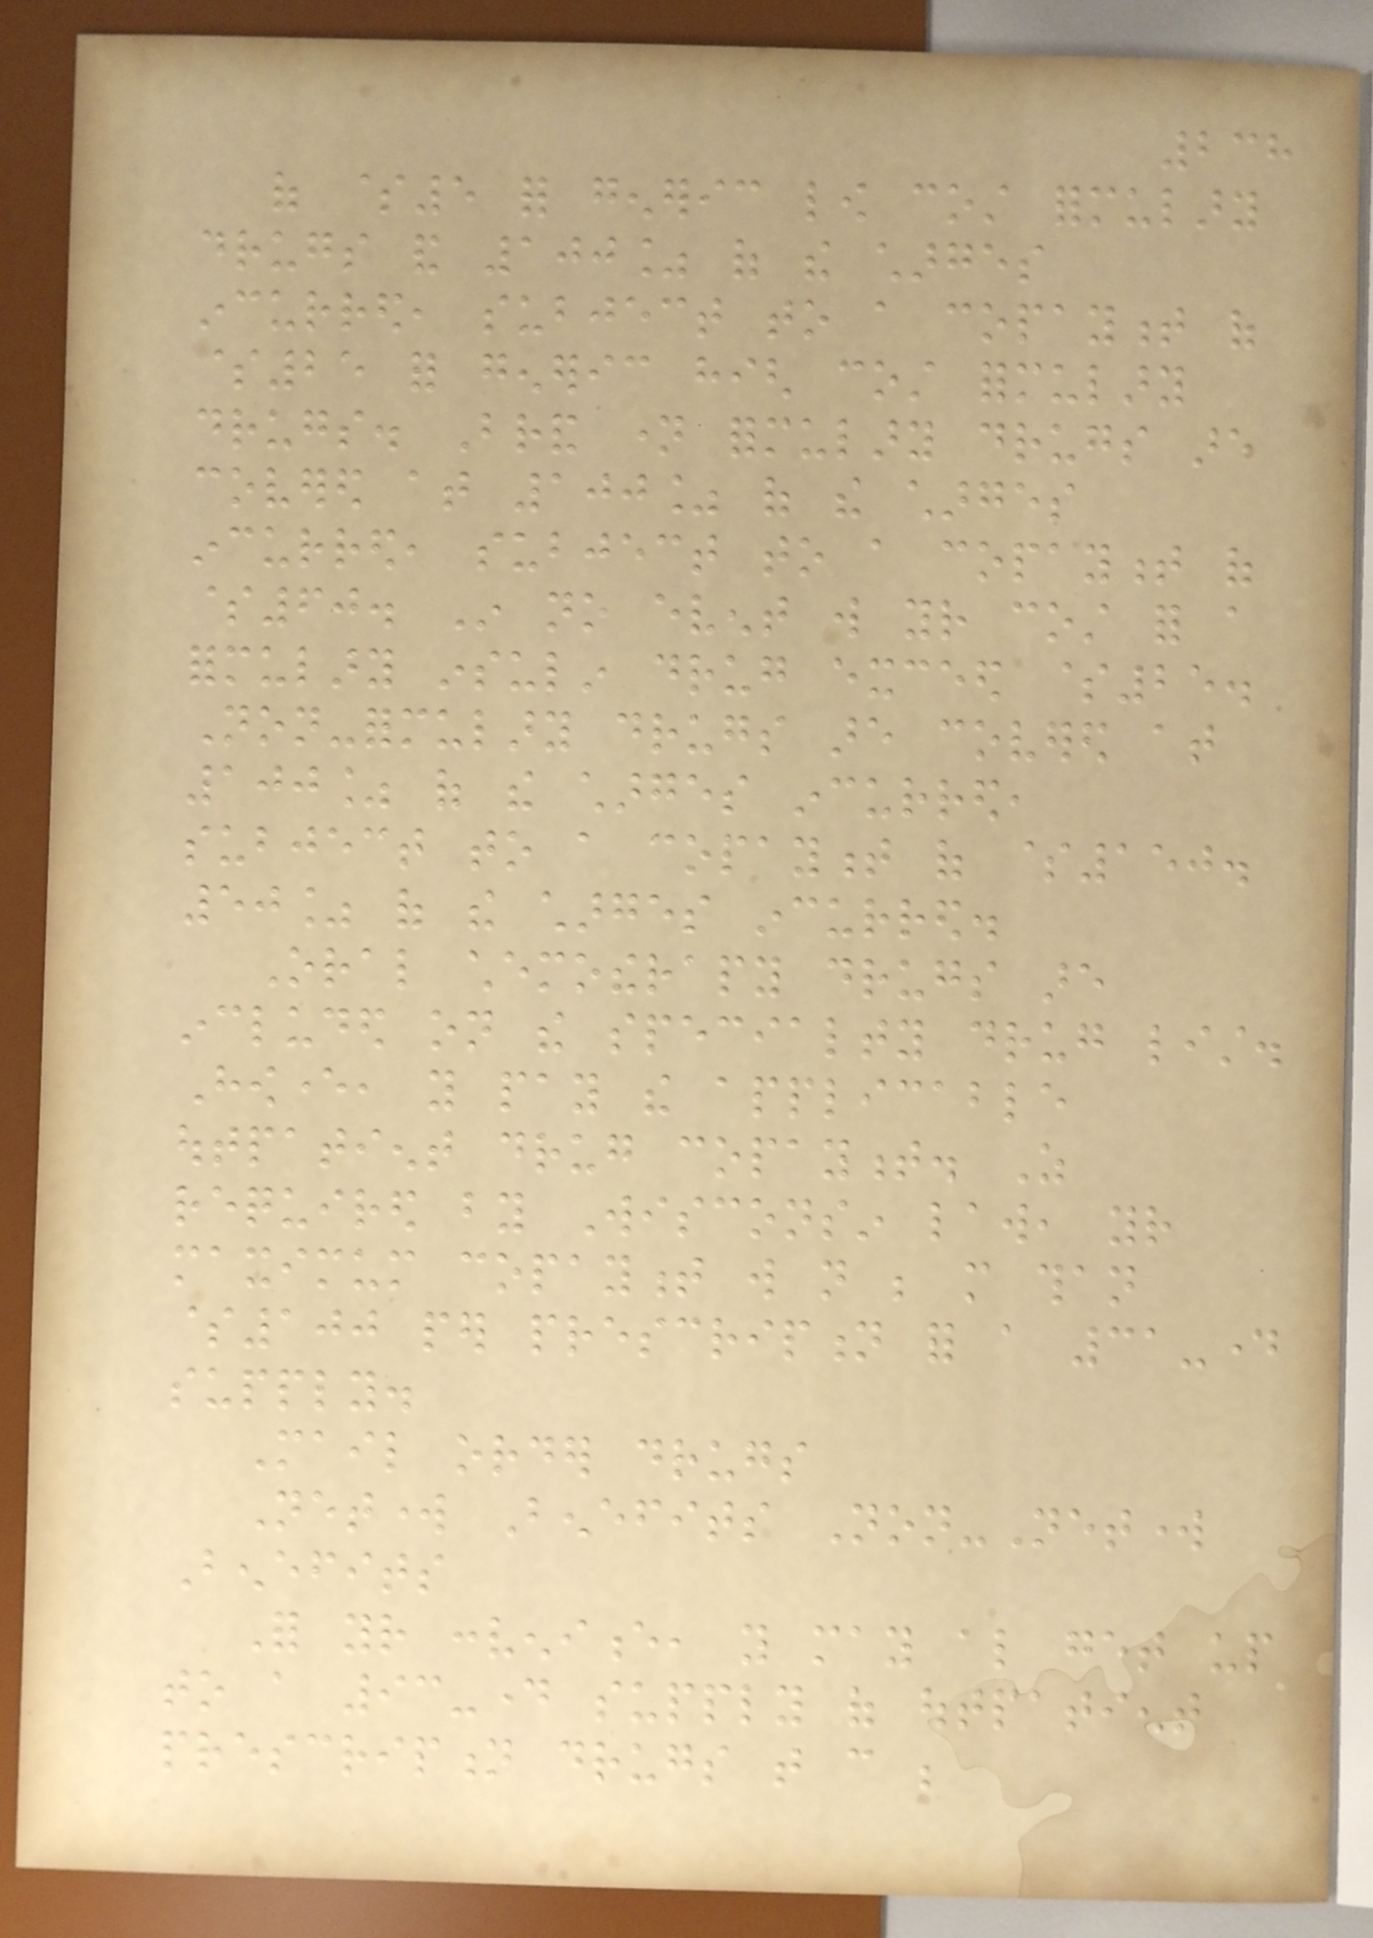238
of $5 for generic low cost formulary
drugs and 100% of the charges
incurred, subject to a copayment of
$25 for generic high cost formulary
drugs. Brand name formulary drugs are
covered at 100% of the charges
incurred, subject to a copayment of
$60. In no event will your cost for a
formulary insulin drug exceed $25.
Non-formulary drugs are covered at
100% of the charges incurred,
subject to a copayment of $150.
50% of the charges incurred.
Oral chemotherapy drugs are
included on the specialty drug list.
However, you pay the applicable
outpatient drug copayment. As
required by Wisconsin law, your
maximum copayment will not be more than
$100 per prescription for a 31-day
supply.
Mail order drugs
Network Benefits Non-Network
Benefits
For your convenience, you may also get up
to a 93-day supply of outpatient
prescription drugs that can be
